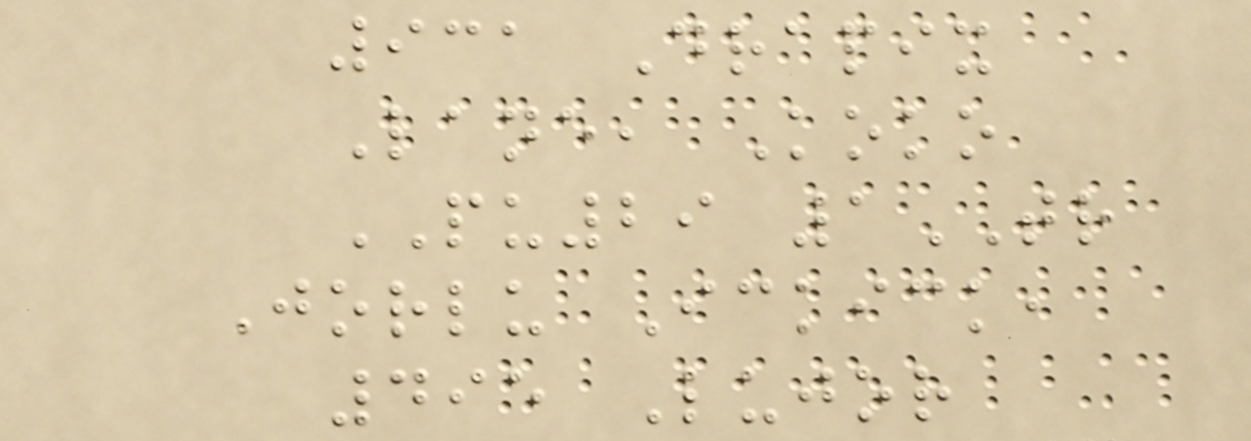931 Drapix
Lane, Koko
PU29 1TR
Jorlu Ickick,
495 Lujor
